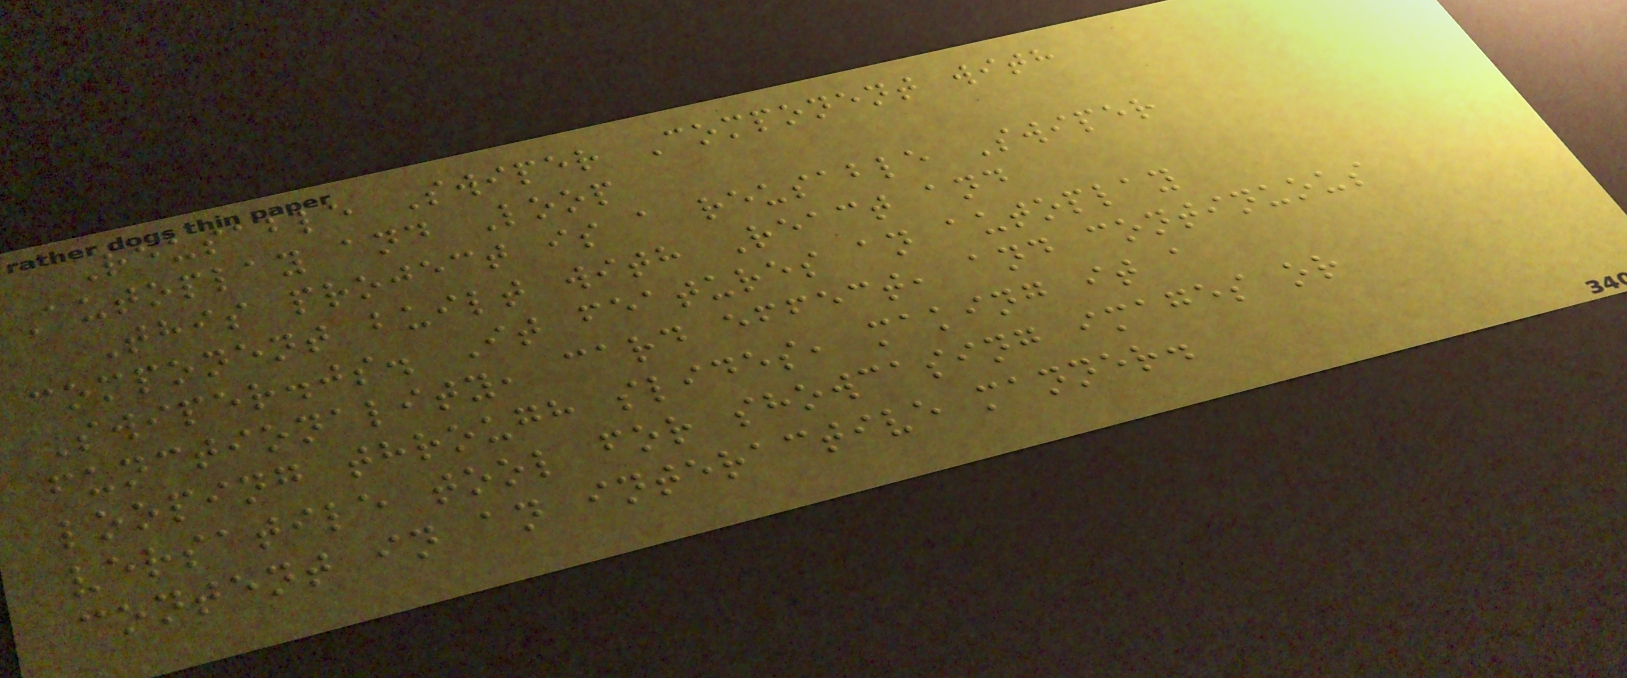Reusable Swiper Component with
Autoplay and Loop
This project is a reusable Swiper
component built with React and
Swiper.js. It features an autoplay
functionality, card effect, and continuous
looping through slides, making it a
versatile tool for showcasing images or
content in an interactive manner.
